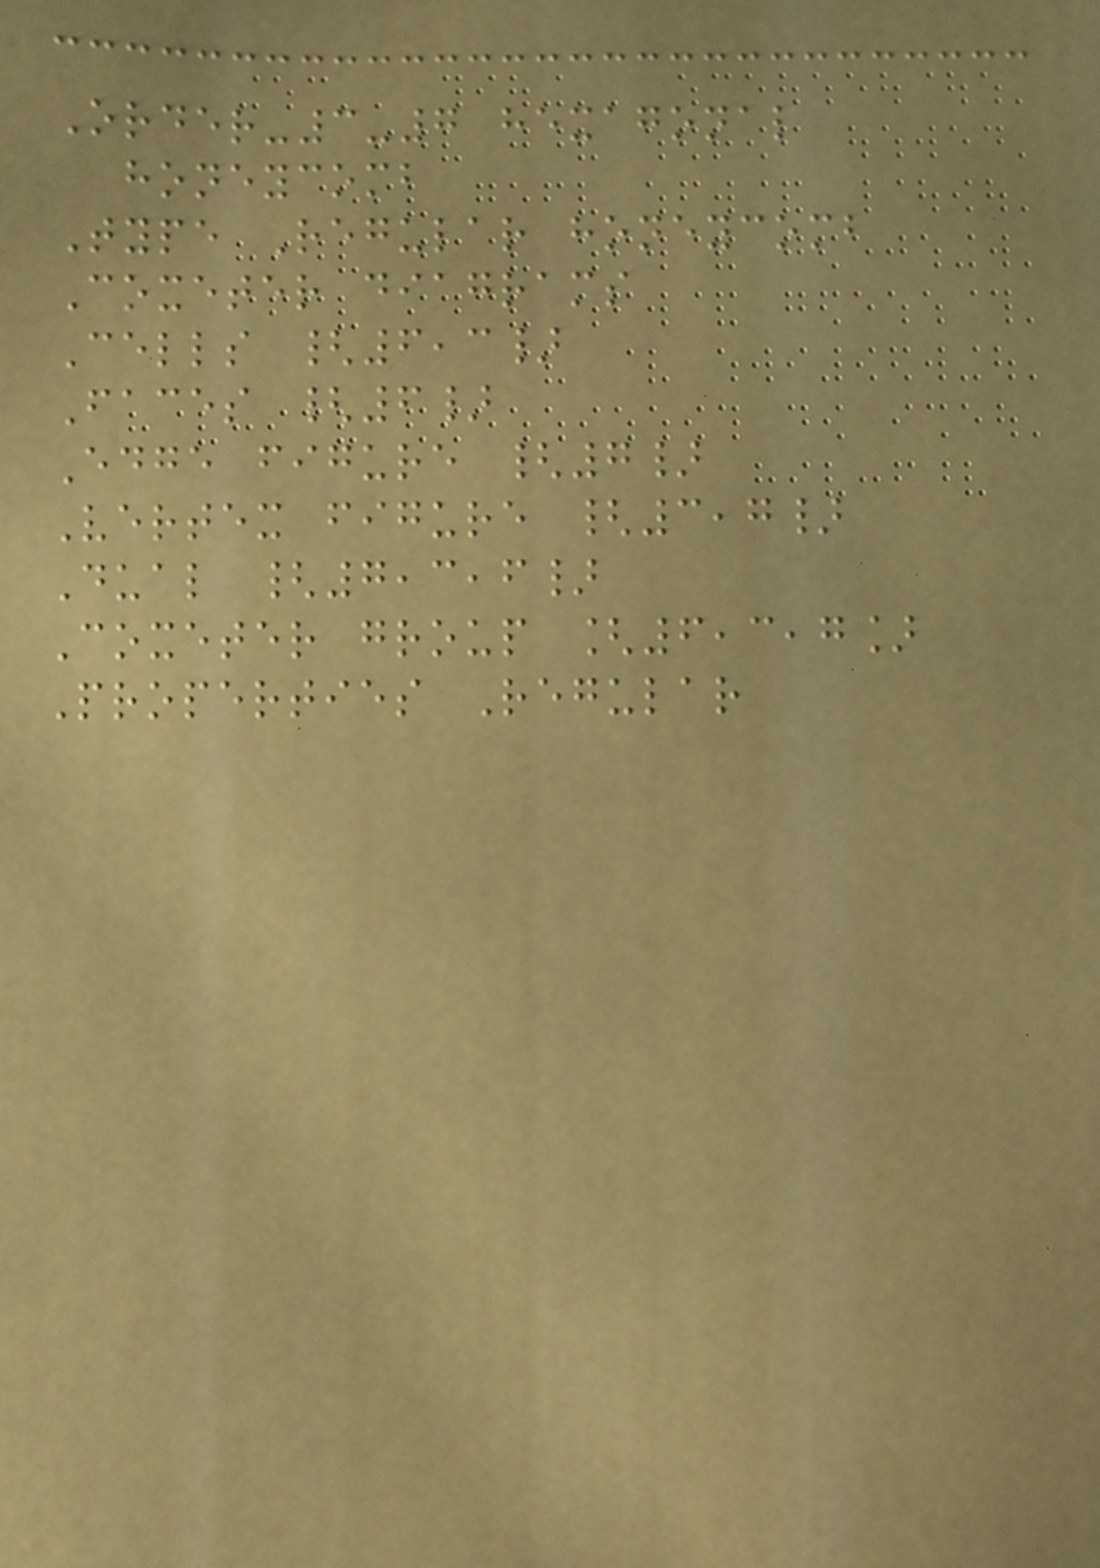Order-3-7 hexagonal
honeycomb
Type Regular honeycomb
Coxeter diagrams
Cells {6,3}
Faces {6}
Edge figure {7}
Vertex figure {3,7}
Dual {7,3,6}
Coxeter group [6,3,7]
Properties Regular
